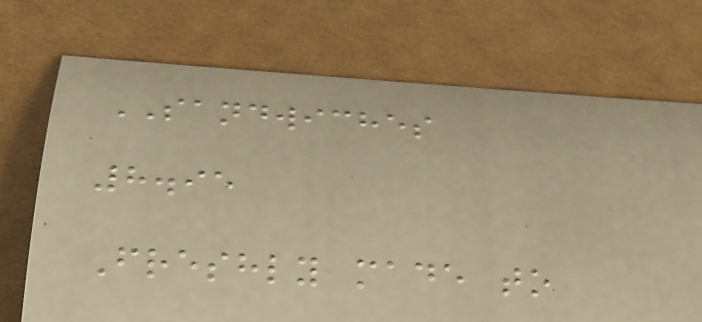SANDWICHES
8.95
Freshly made to
